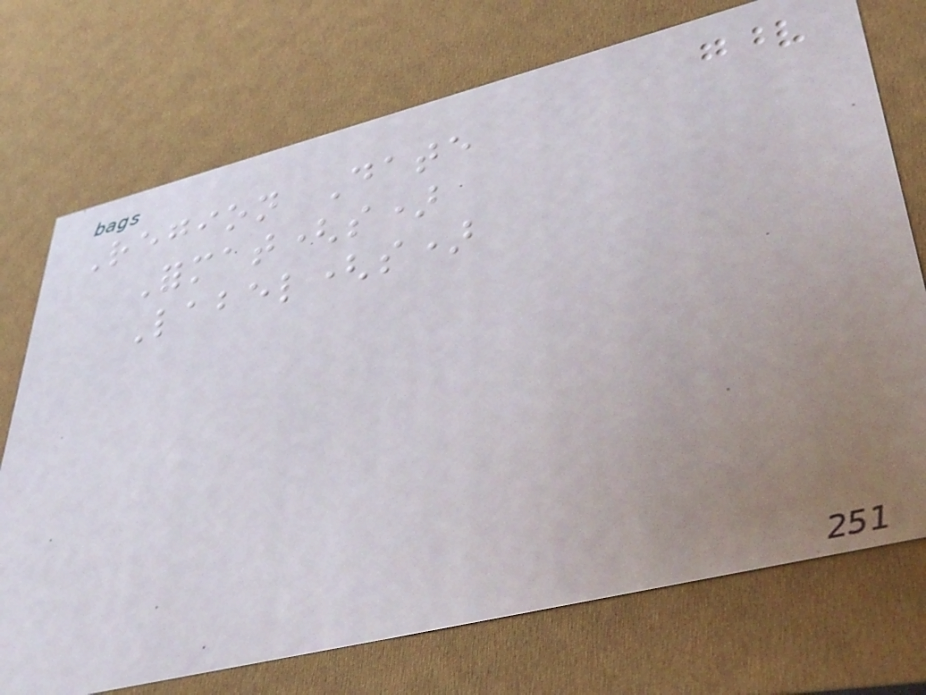Region Date
Format(s)
Label(s)
